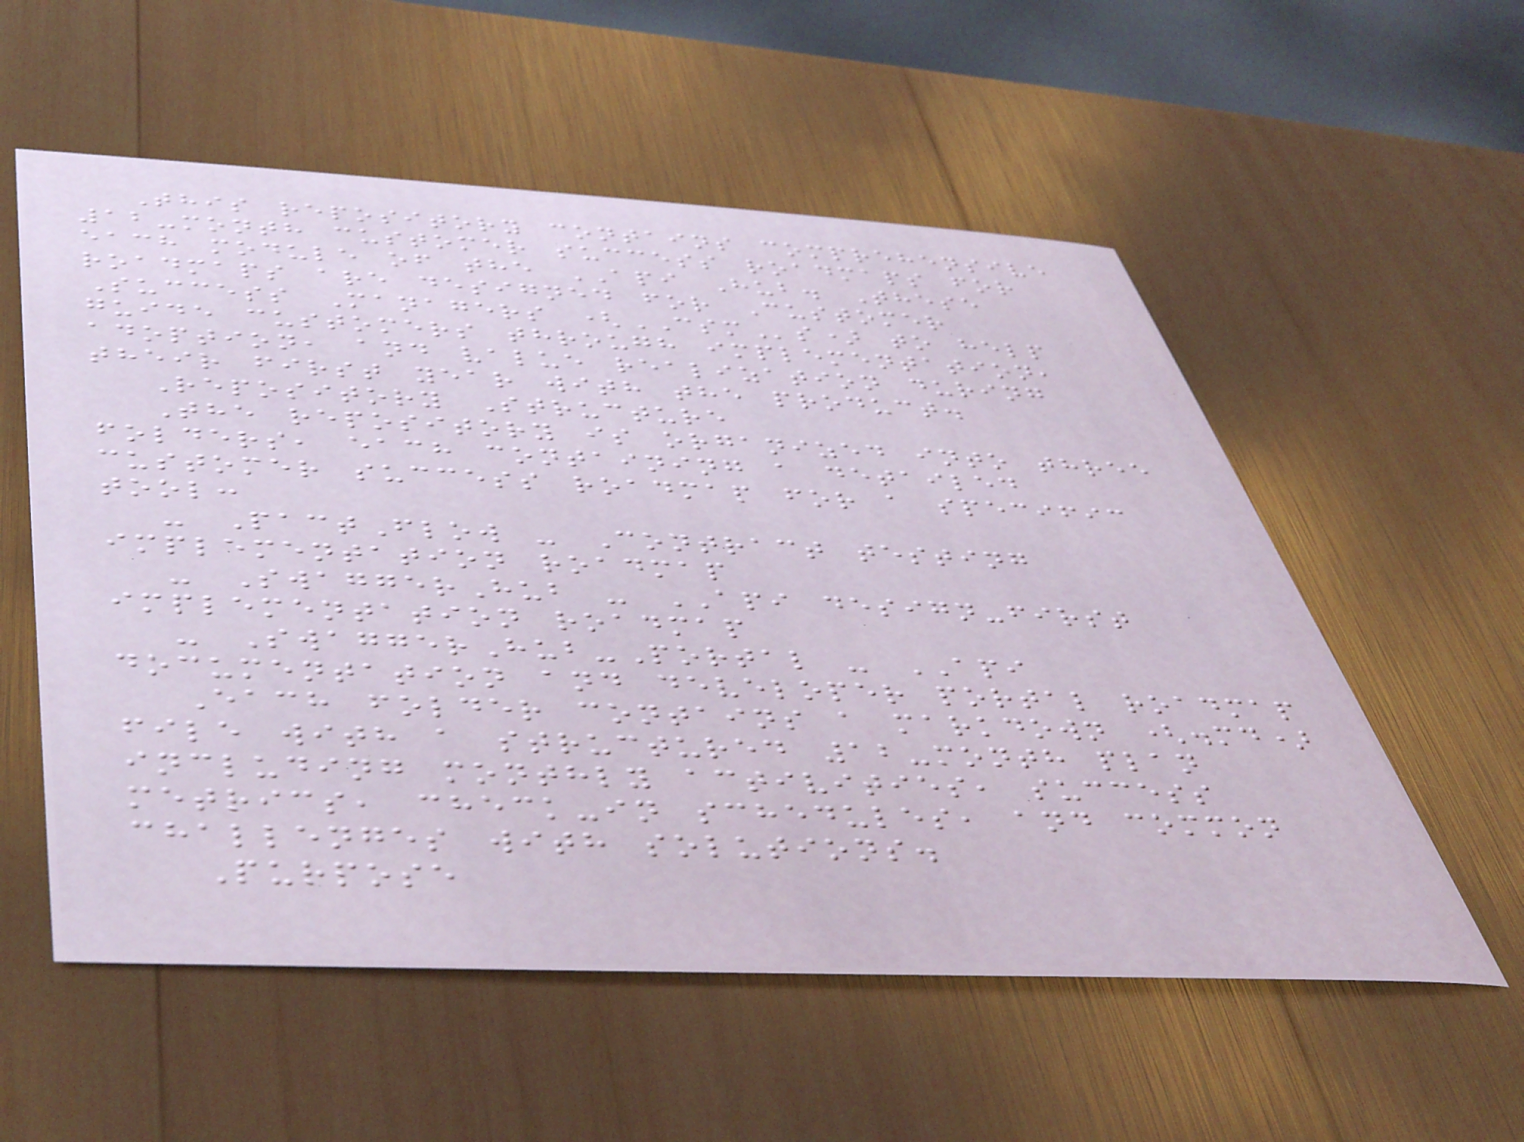This repository contains comprehensive
12-month customer success roadmaps for
each module of the API Hub. These
roadmaps are designed for Customer
Success Managers (CSMs) to help
guide customers through implementation,
adoption, and value realization during
their first year with the product.
Repository Structure
The repository is organized into three
folders, each containing a detailed
customer success roadmap for a specific
tool:
- PactFlow - Contract testing
implementation roadmap
- SwaggerHub - API design-first
implementation roadmap
- SwaggerHub-Portal - API
documentation and developer portal roadmap
Each folder contains a markdown (.md)
file with a structured 12-month plan
including monthly activities, success
metrics, check-in schedules, and common
challenges with solutions.
Purpose
